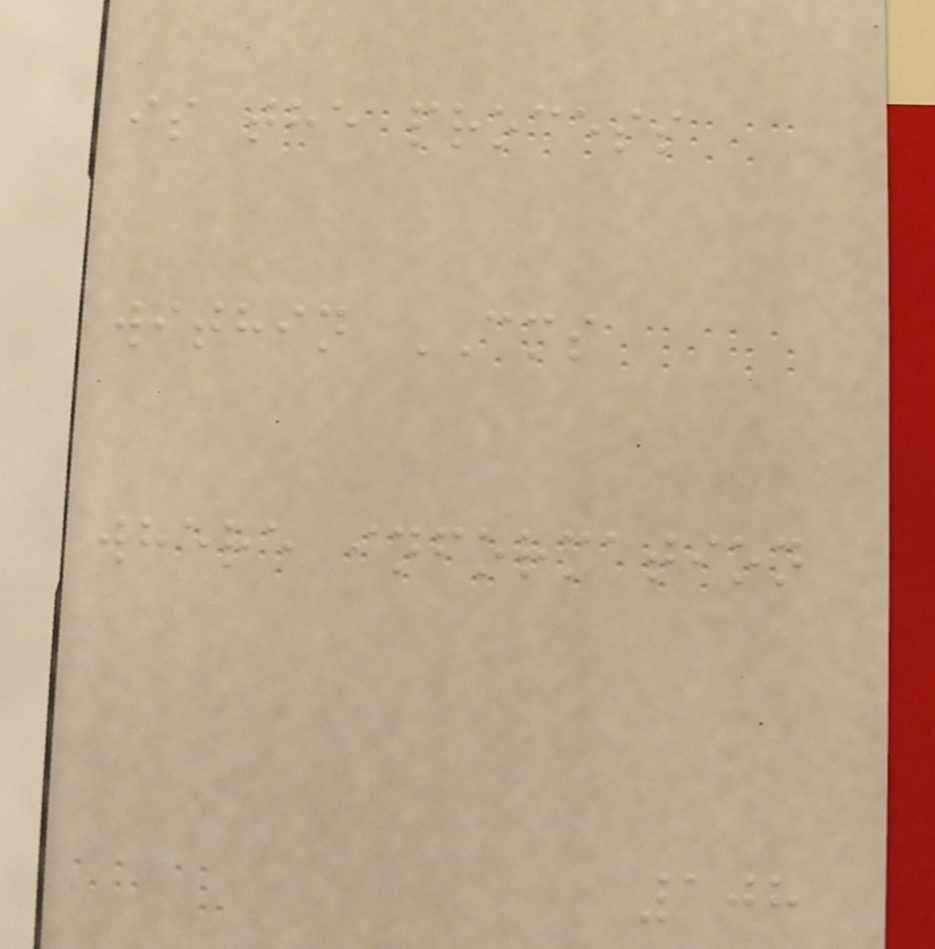is the process
within CMS
where information
108
